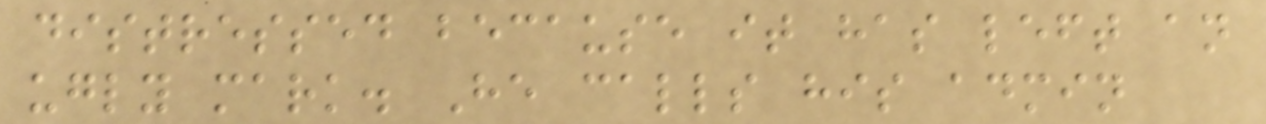distressed because it has left an
ugly mark. He calls his admin
